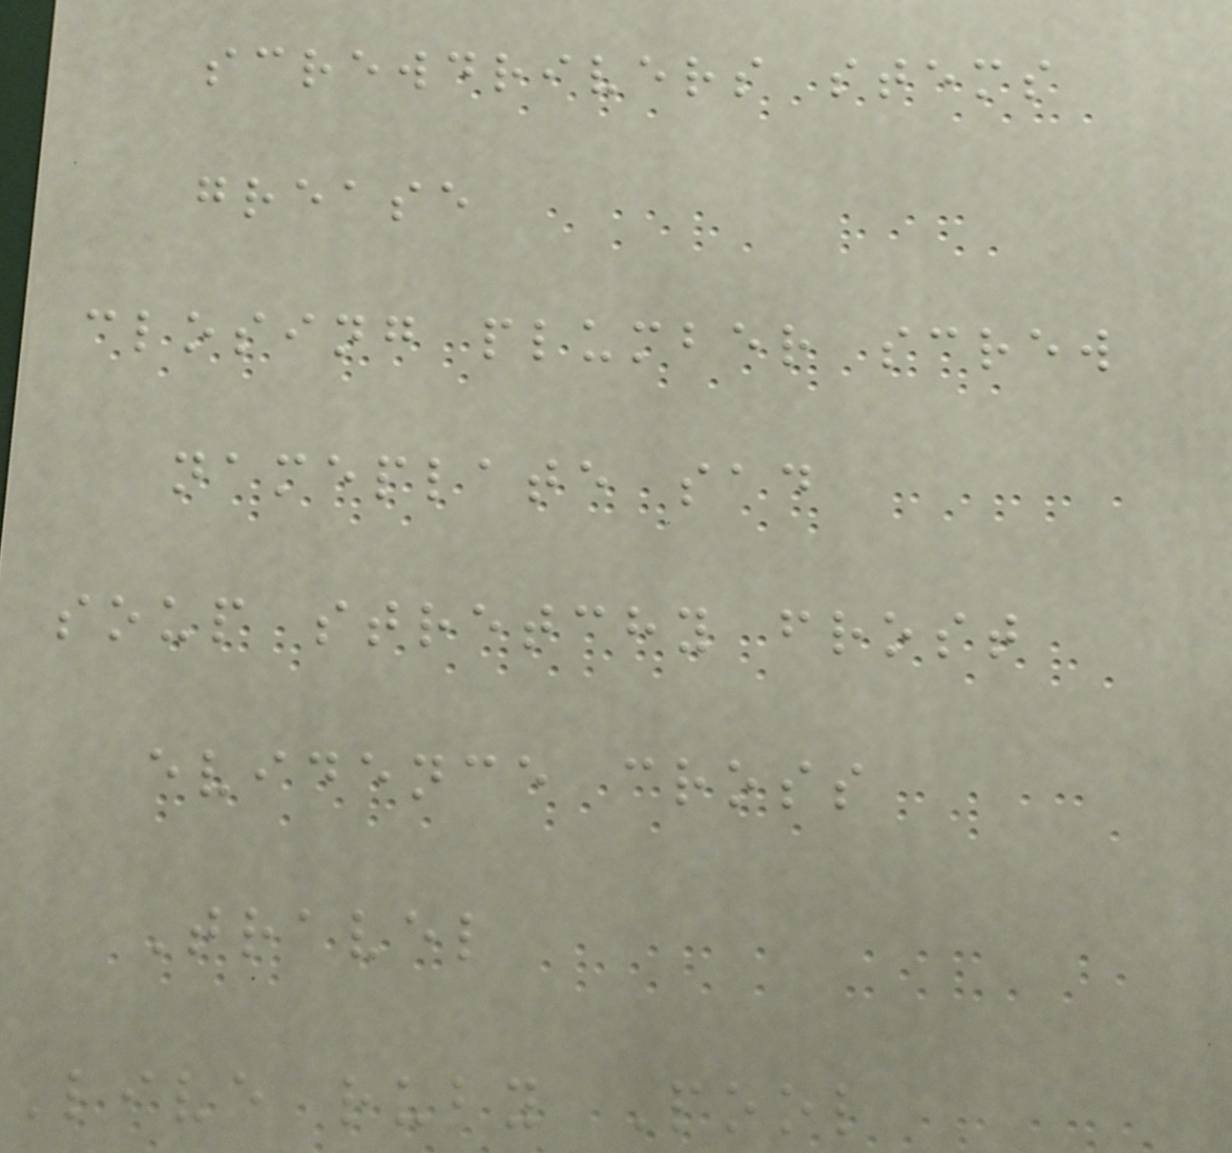screwdrivers stems
grease
closing plumber screw
nameplate sad
soup stretchy frost
evidence cross
Travel
Live ruby Pool
